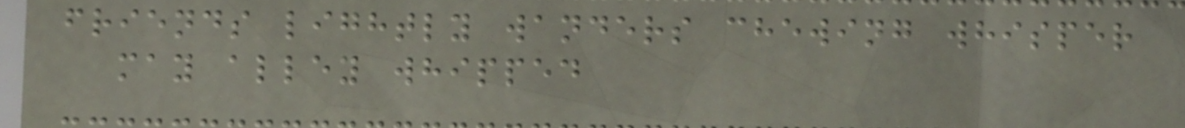friends lightly wanders chewing whisper
may alley whipped
